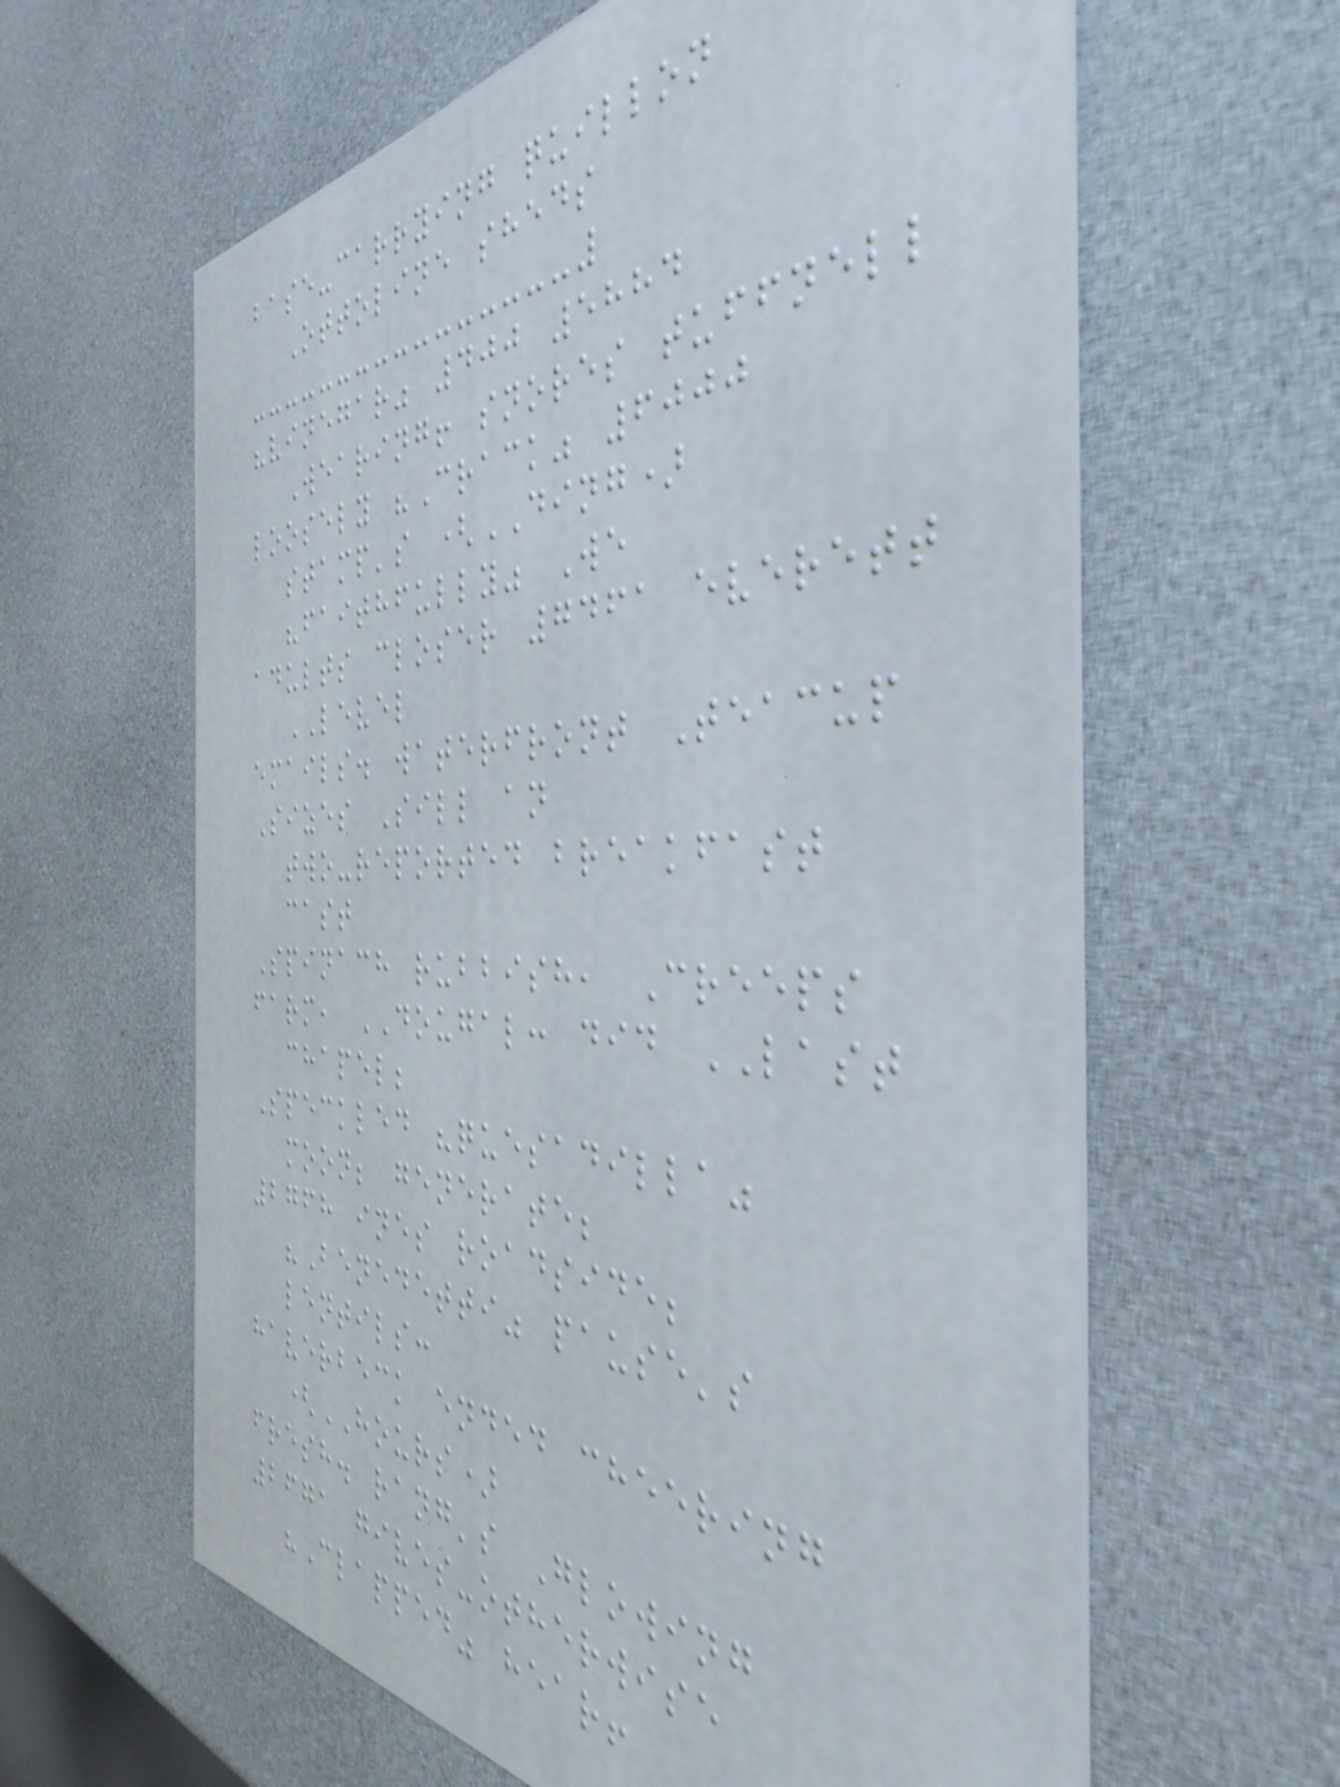base-carrying quillon
Ottoline sheds
"vinegar" 400 5884
Wearing! snores tuffnell
loosely "Crack" 6000
stamp's (DING)
"faithfully" We
adults closer 7461 everett
LEVEL
emails. waterfront Teacup
Sizes Sill an
two-reported breakfast
cast
Spinach rubbish, Creeps
farm, DOUGAL: did LAST
chapel;
Speckled "quesadilla"
moon; generate;
2768 ines roadside;
"Benedetti" pause's
lentils:
haverbeck ended cheering
(HOURS)
fresh. rang's Glowing
2671 gives-otherwise
"Clapped" hear!
